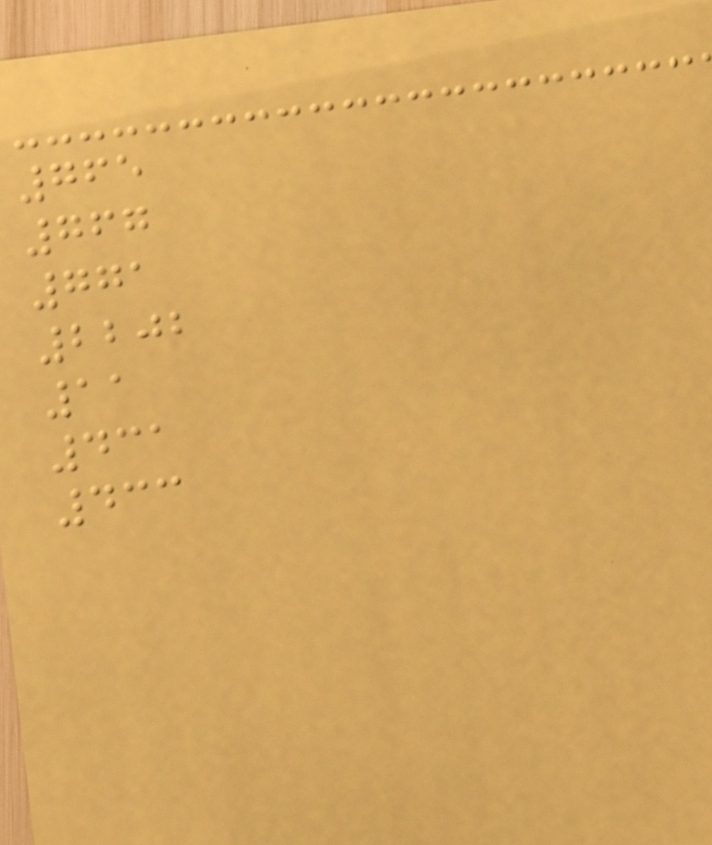765
767
771
2202
11
431
433
